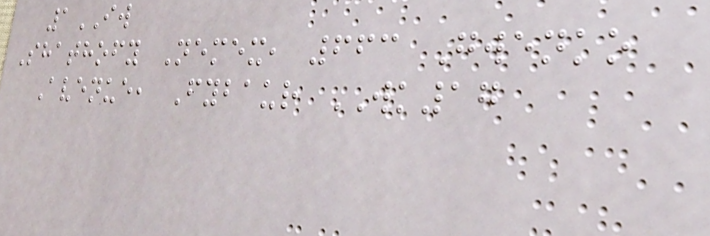1IW
Shathofy Nemex, 663 Gwenko
Avenue, Fybaur WK17
